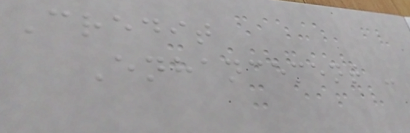Credit
Enhancement -
